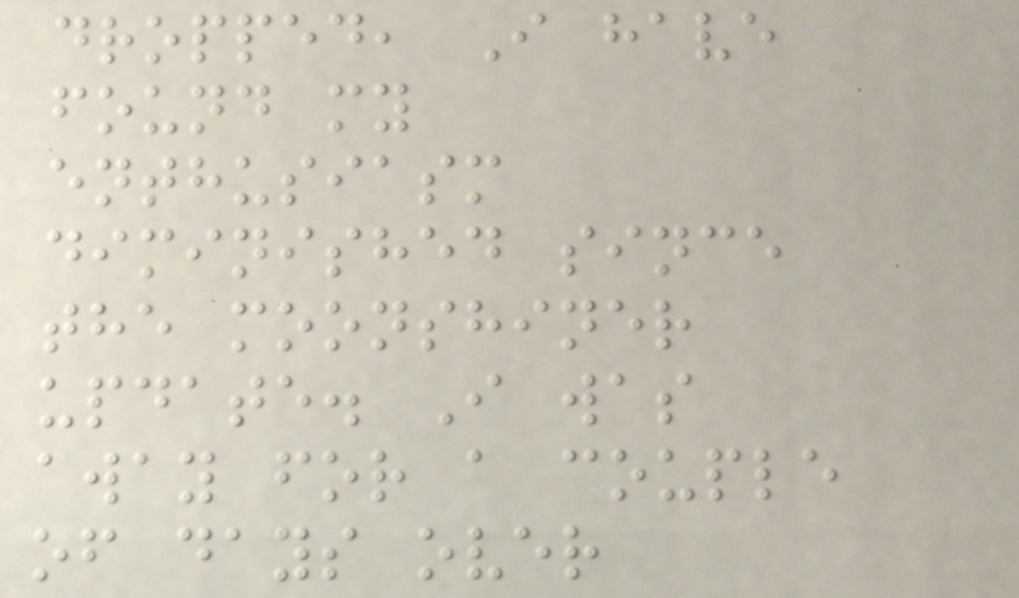dropped, I have
found my
enthusiasm
diminished since
the moonshiner
update. I was
away for a couple
of days over
